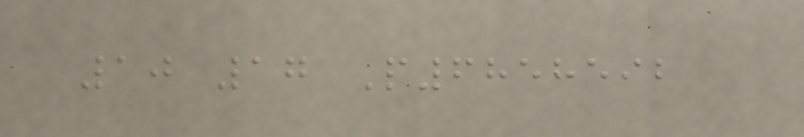10 17 P6858592
